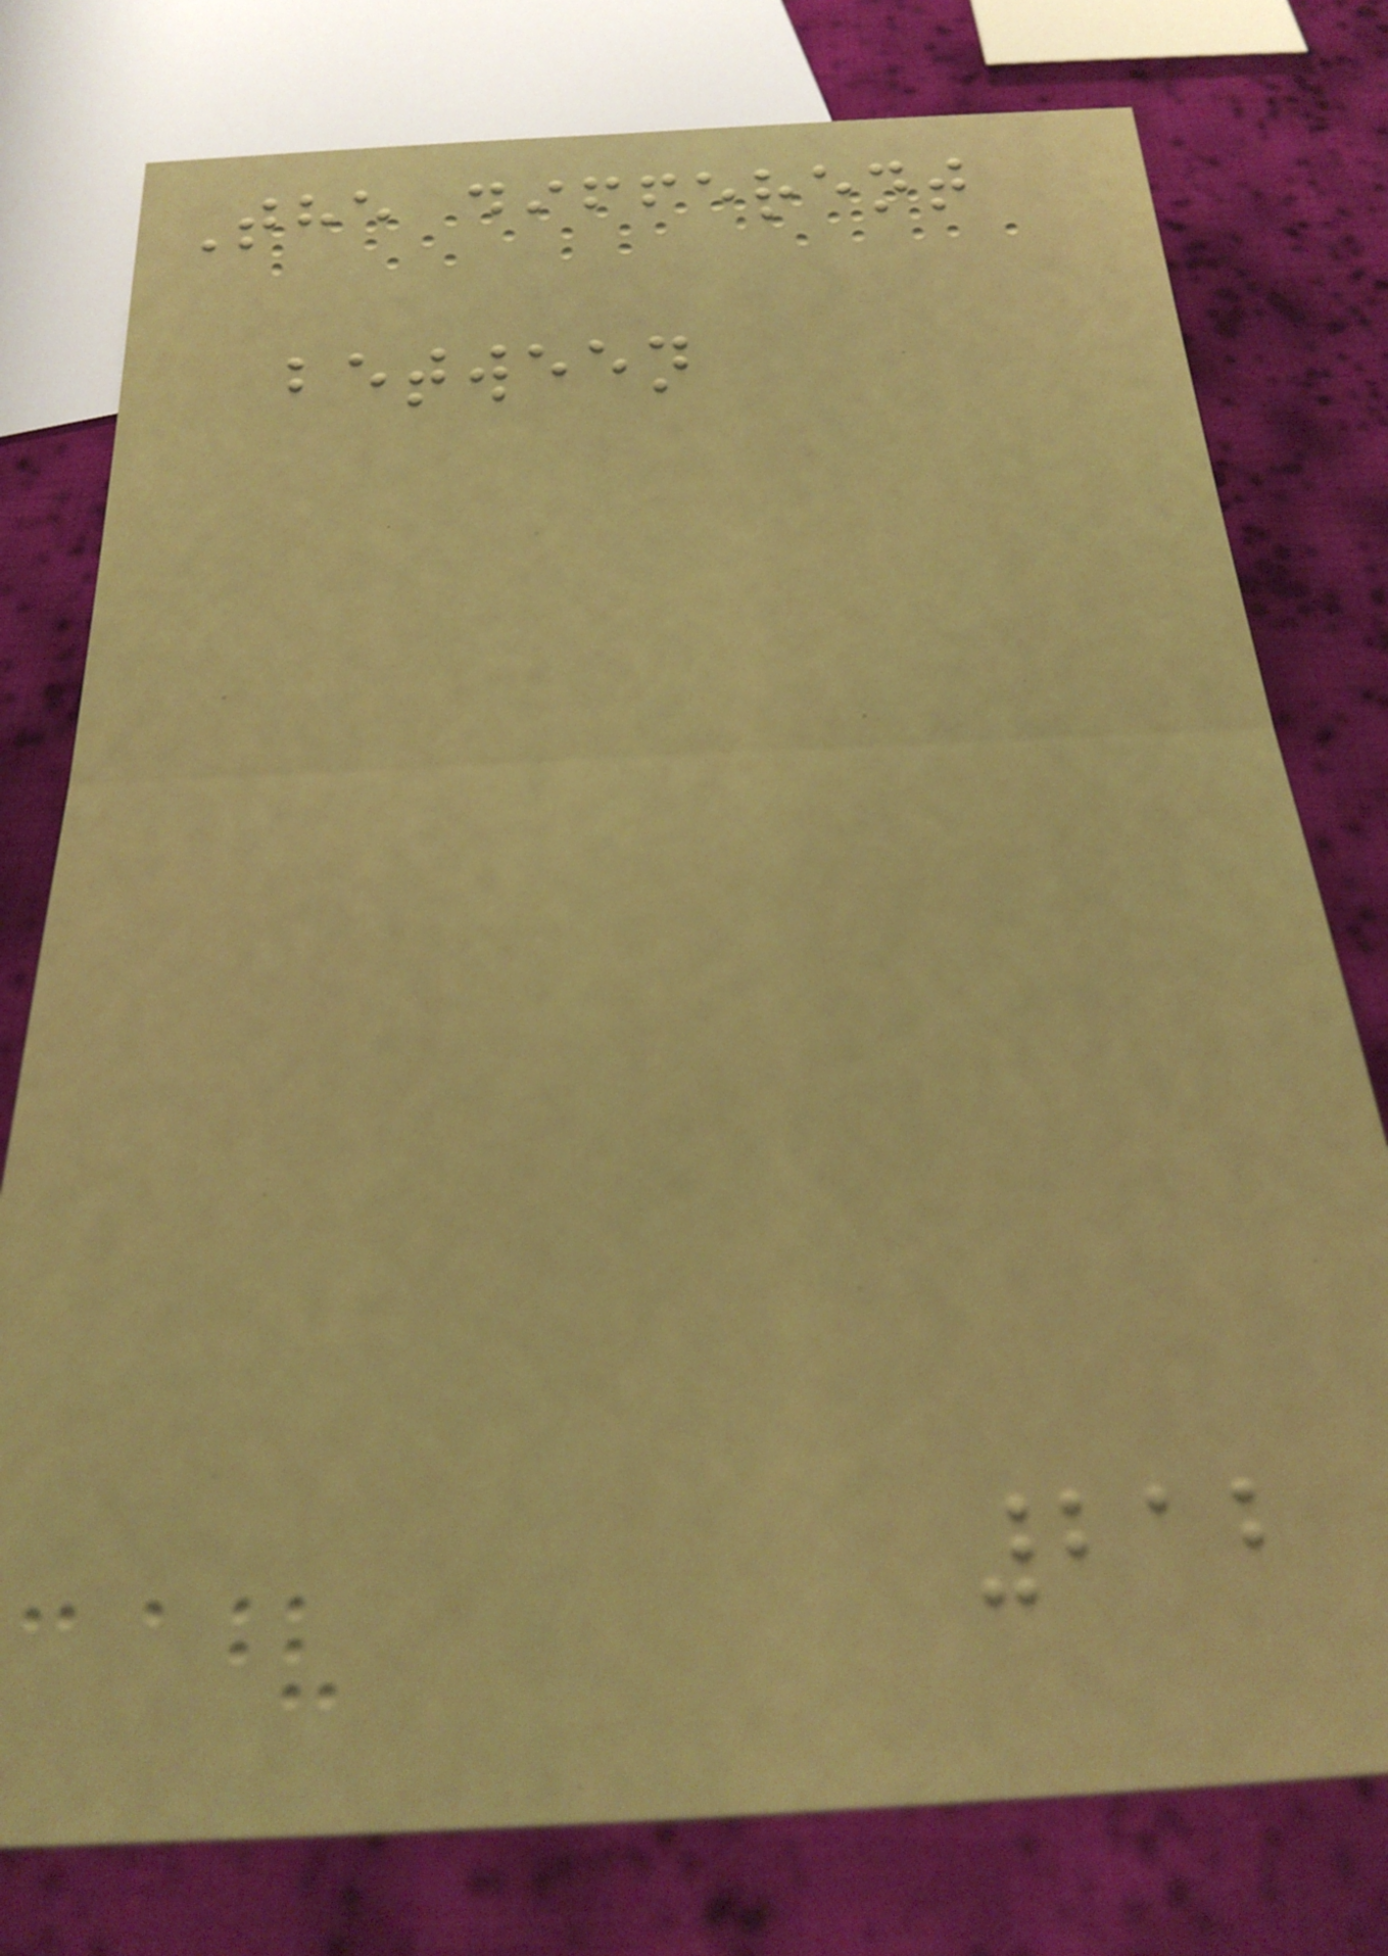The different
between
212
